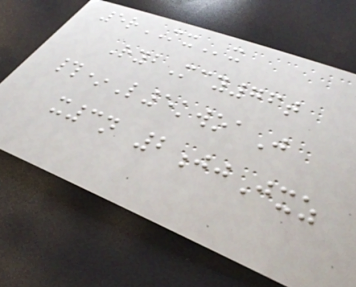5rMXx
RybMcy76t
#*L5kwoaJ
x3n 2jjJxz
